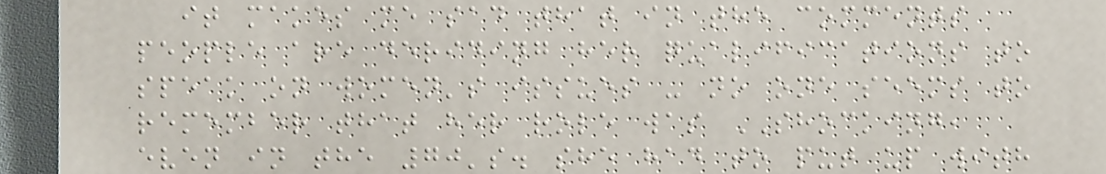it makes me sad that in the comments
people are deriding her qualifications to
speak on women's issues - no one seems to
remember that her role was SHOCKING,
even in the 70's. she had to put up with
